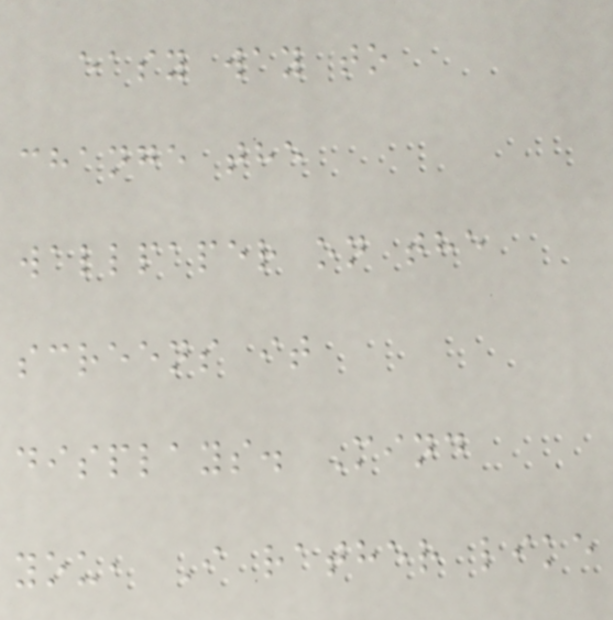easy way to
change the
wallpaper on the
screens it
displays. Mind
you, I rather like
